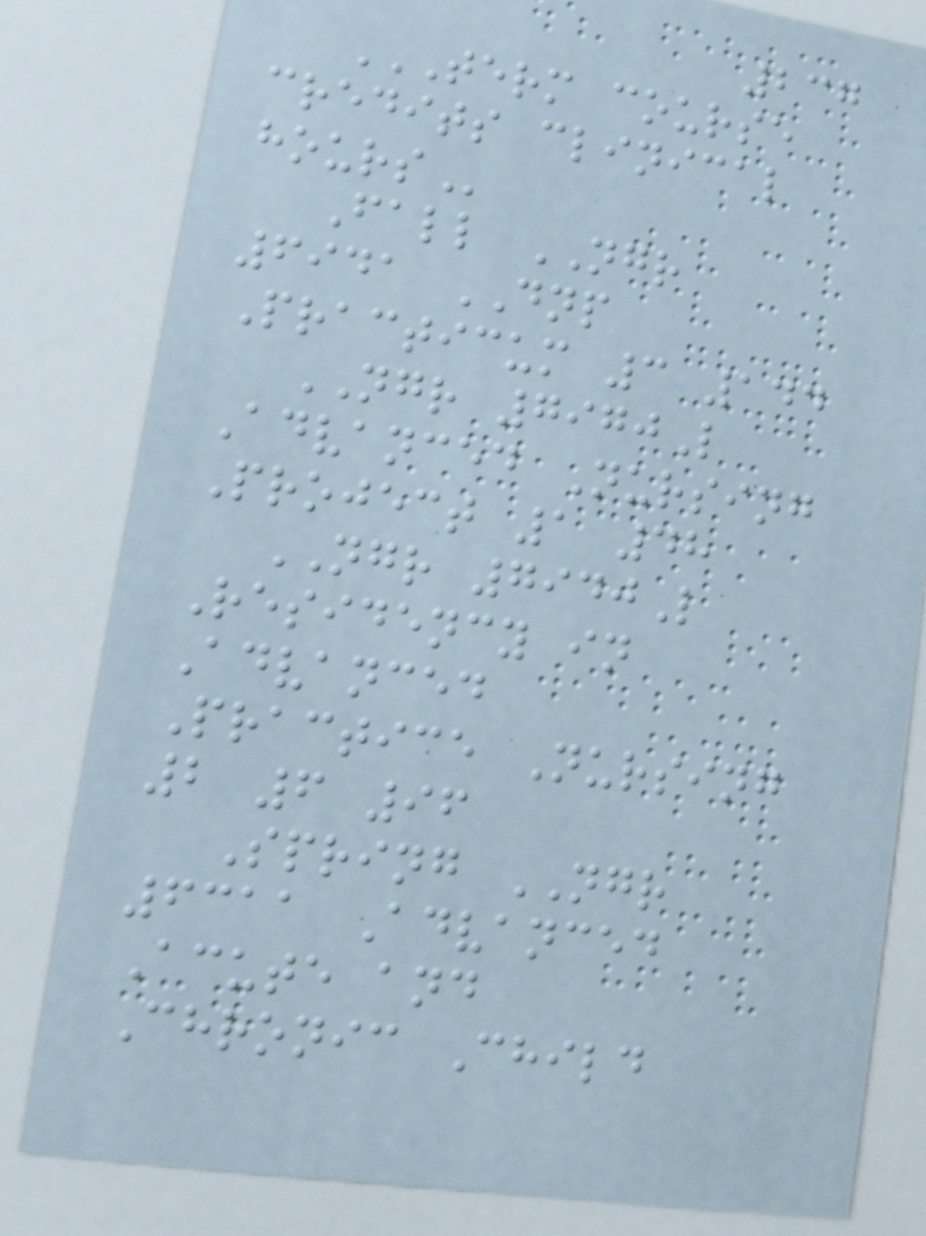237
TERM COURSE
CREDITS CLINICAL
HOURS
Fall NGR
6941 DNP
Practicum 3 144
NGR 7970L
Advanced Nursing
Project 1 48
NGR 7940L
Residency in
Advanced
Practice Nursing
2 6 96
Spring NGR
6311 Advanced
Acute and
Chronic Child
